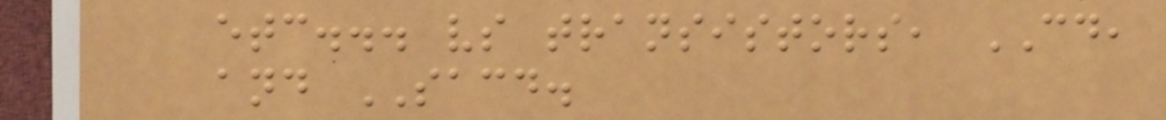etc... vs transistors, CD,
and SACD.
